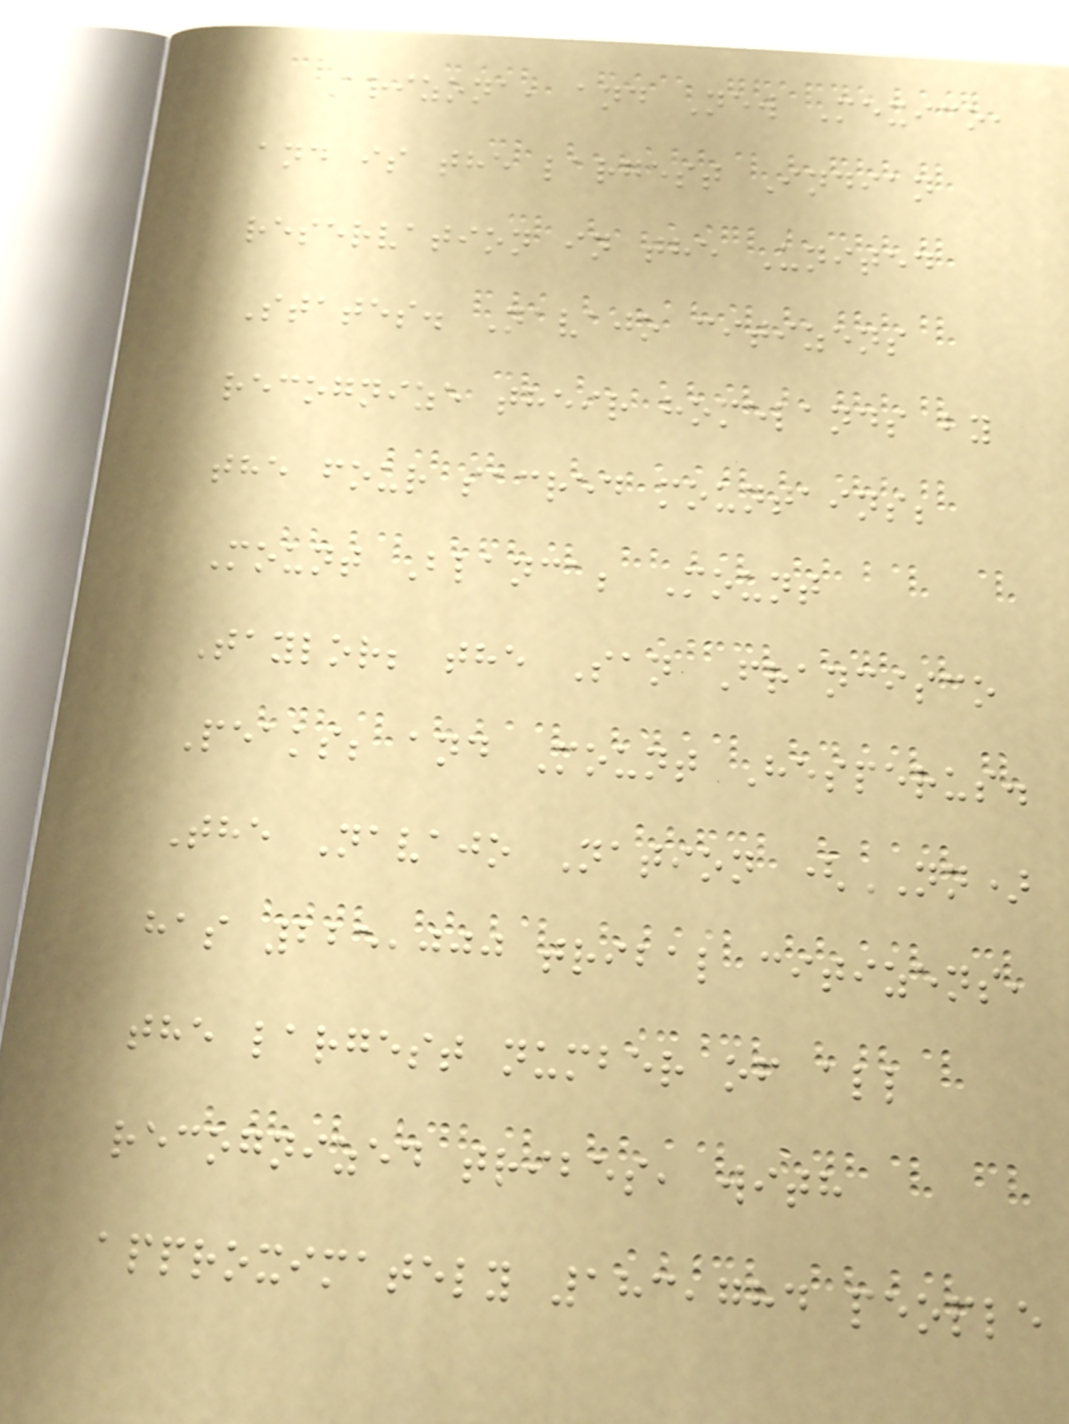Arizona, and New Mexico,
and is the largest Indian
reservation in the United
States. Navajo citizens
recognize their homelands by
the four sacred mountains;
Mount Blanca; Mount
Taylor; the San Francisco
Peaks; and Mount Hesperus.
The Navajo Nation (NN)
has 225,000 tribal citizens,
the largest number of all
recognized tribes, with
approximately 183,784 people
